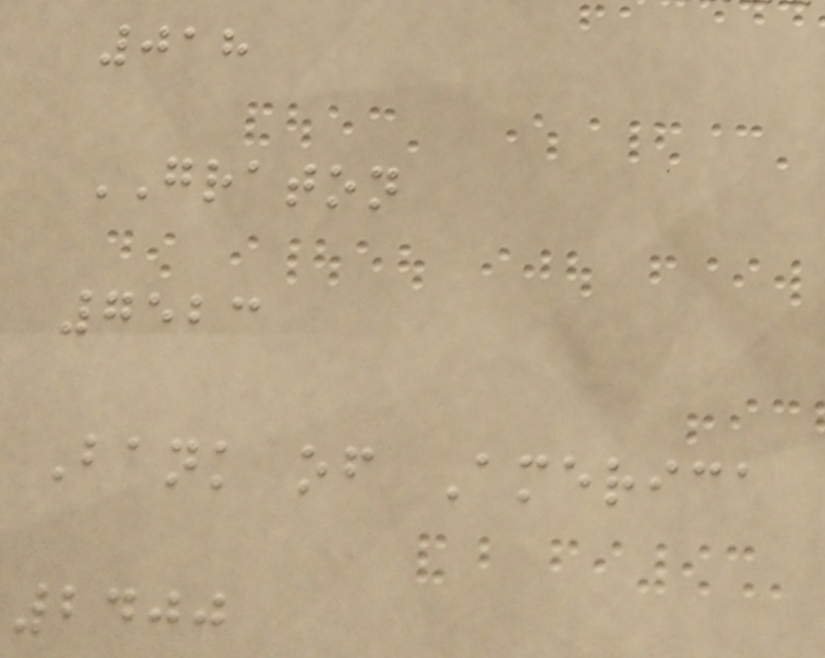018
GRATON
7523
Bank of America
2400
